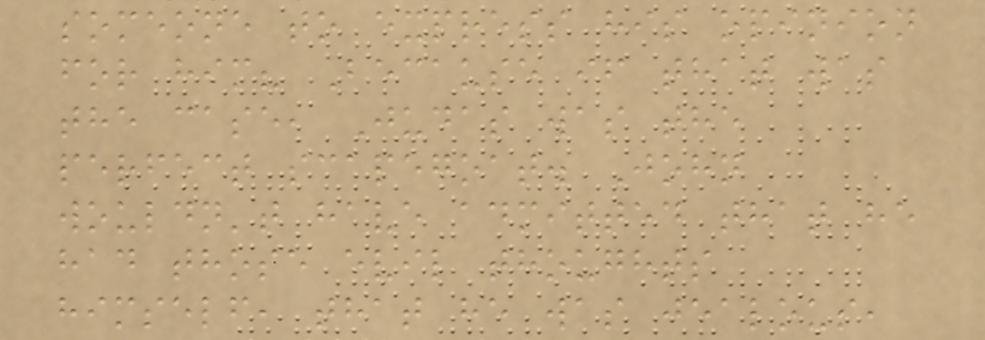someone to express his opinion
for him? Because if that was
the case, Judas was the
perfect scapegoat. John
wouldn't have admitted that he
had those evil thoughts
himself, that he was jealous,
